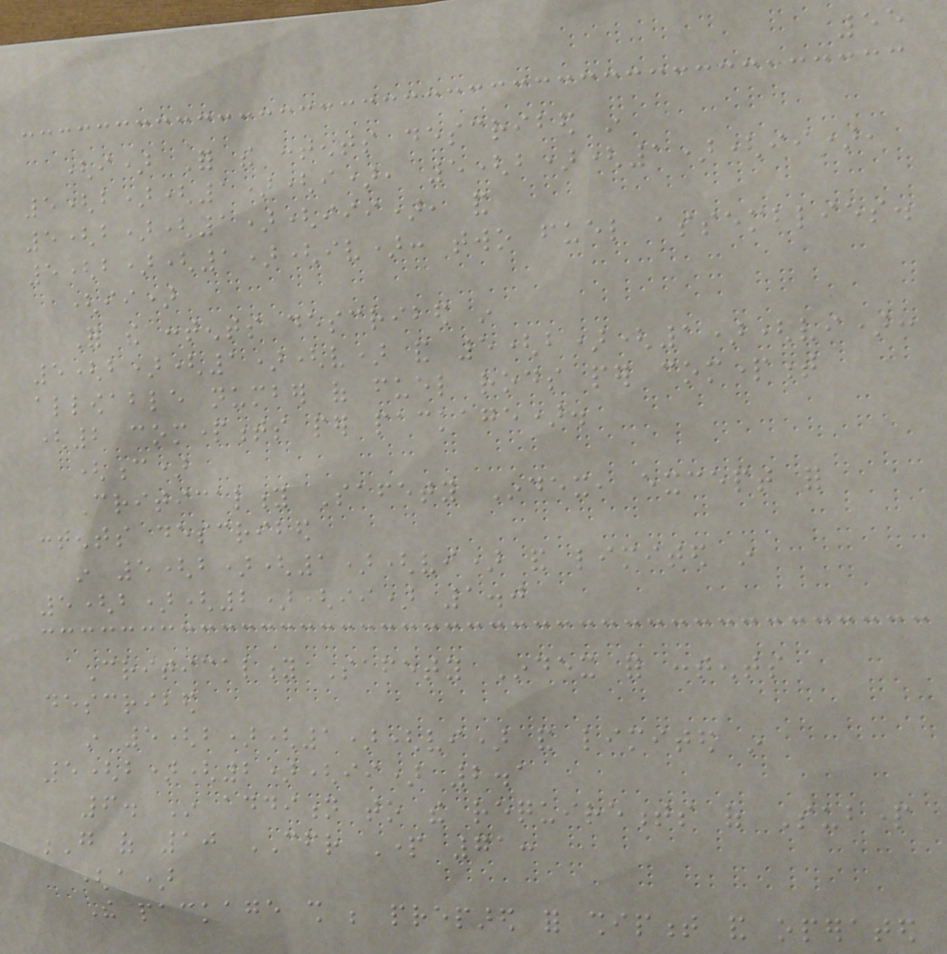55
(i) For the contents described in
5(b)(1)(i), 5(b)(1)(ii),
5(b)(1)(iii), and
5(b)(1)(iv): two fuel assemblies.
(ii)
For the contents described in
5(b)(1)(v) and 5(b)(1)(vi):
allowable number of fuel rods per compartment
(2 compartments per package).
(c)
Criticality Safety Index, except for
contents described
in 5(b)(1)(vi) and limited in
5(b)(2)(ii) 1.0
Criticality Safety Index for contents
described
in 5(b)(1)(vi) and limited in
5(b)(2)(ii) 2.1
6. In addition to the requirements of Subpart
G of 10 CFR Part 71:
(a)
The package shall be prepared for shipment and operated
